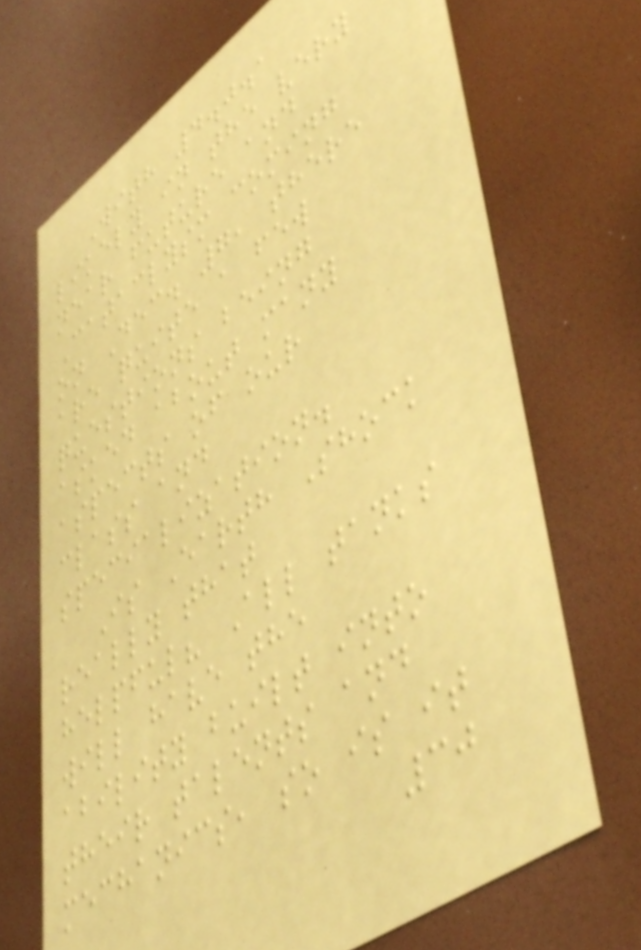With 4.0.1
likely in the very
near future and
Cataclysm coming
on Dec. 7, there
are quite a few
questions being
asked about many
aspects of our
class and
specialization.
Is Earth Shock
really that
helpful? All tanks
will have the
ability built into
their talents and
mechanics, so is it
30
